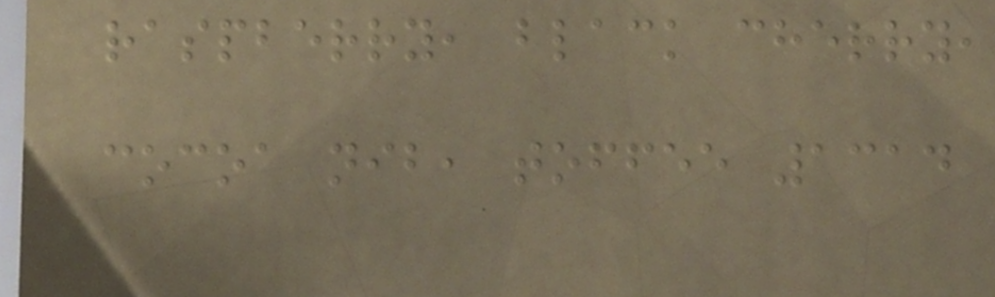raspberry, black cherry,
cocoa nib, toffee 1314
